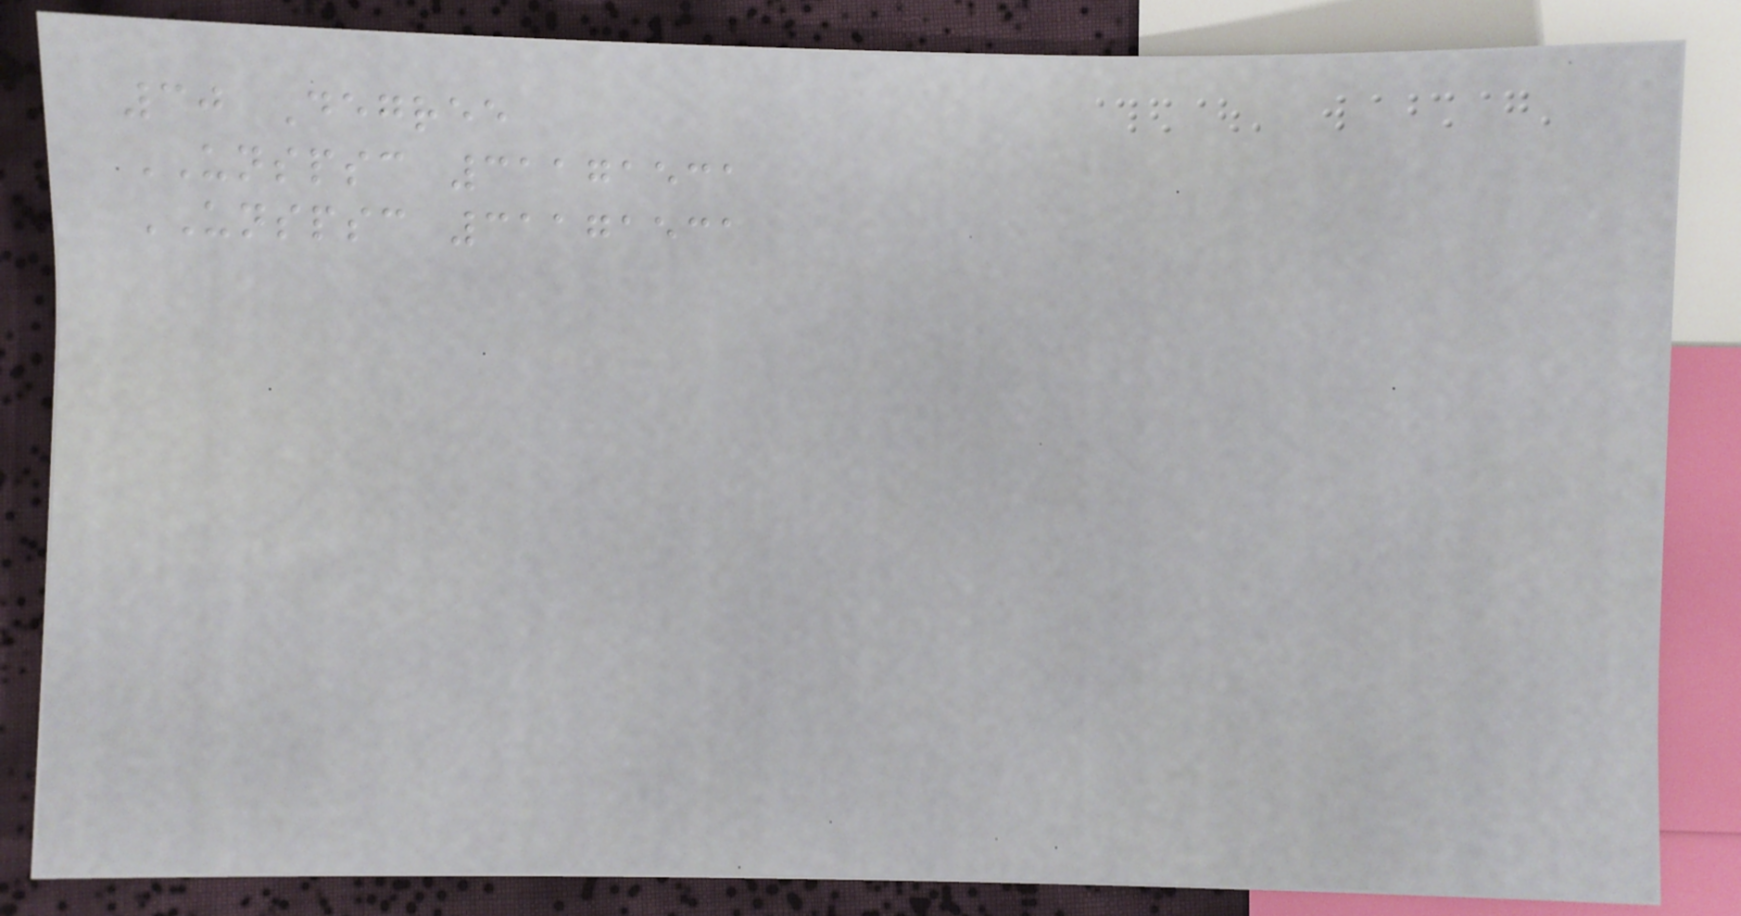30 Degree
UNSPSC 31171531
UNSPSC 31171531
